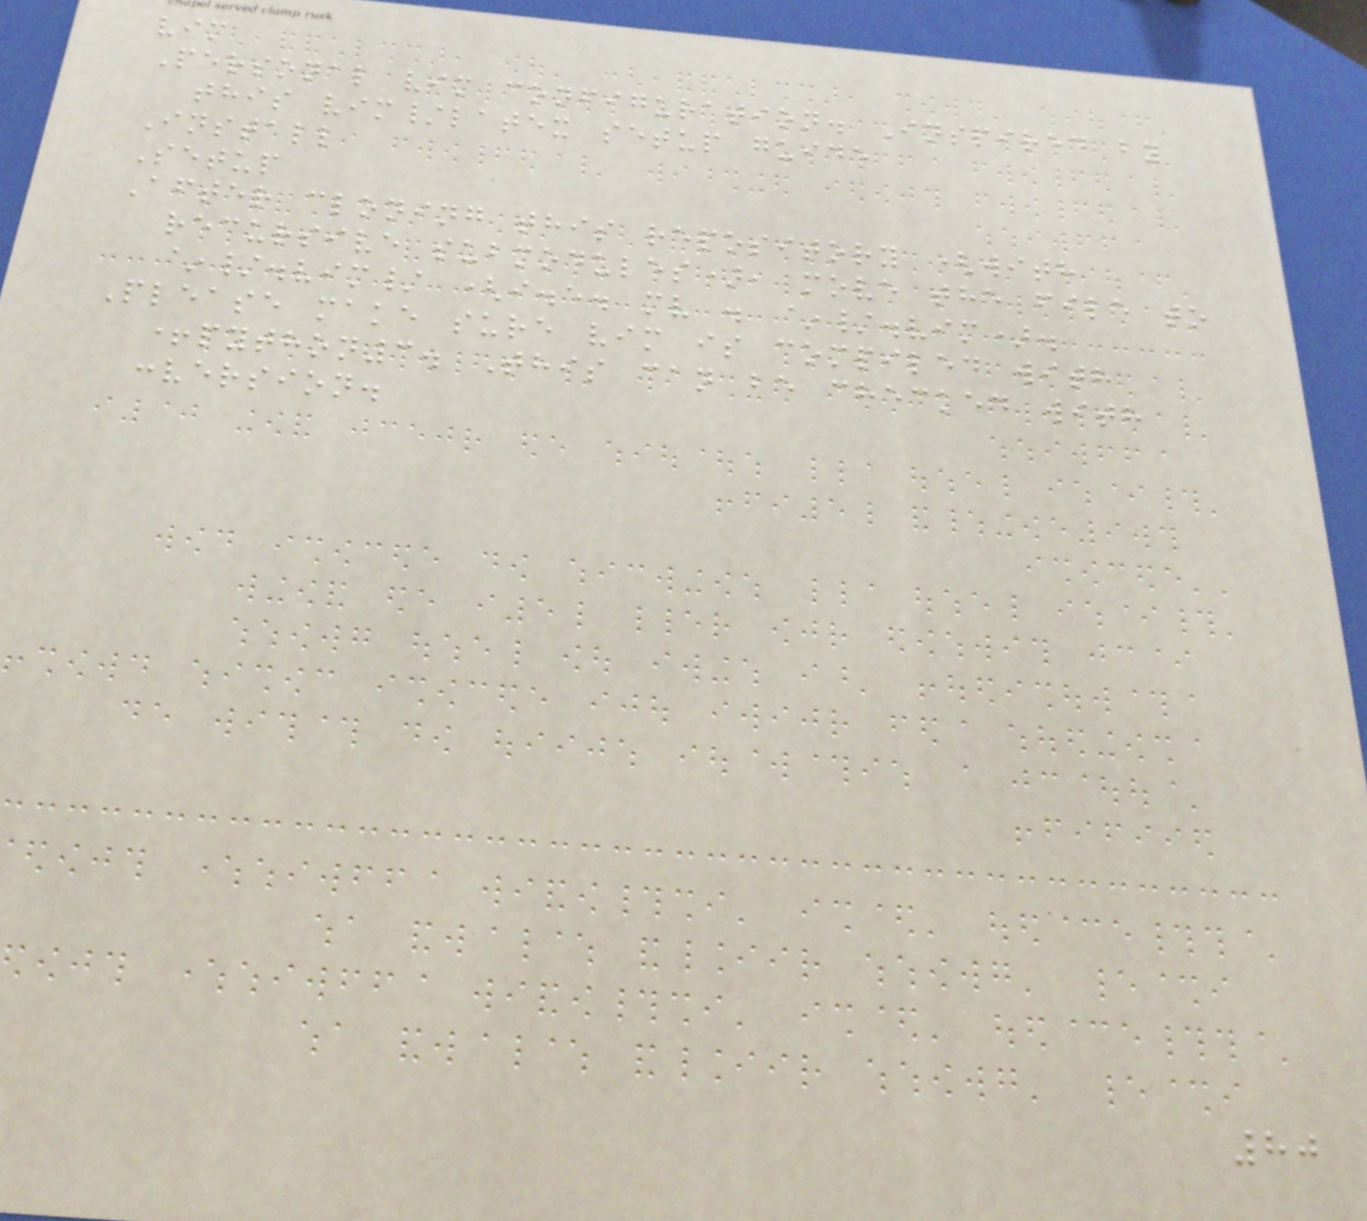vim
Personal vim configuration. Inspired by
this vim/latex setup guide
Install
Setup
After cloning this repository (with
recursive submodules), move the file to
~/.vim/ (i.e. mv . ~/.vim).
Please make sure vim is compiled with
+python3. This can be checked with
:version.
80
